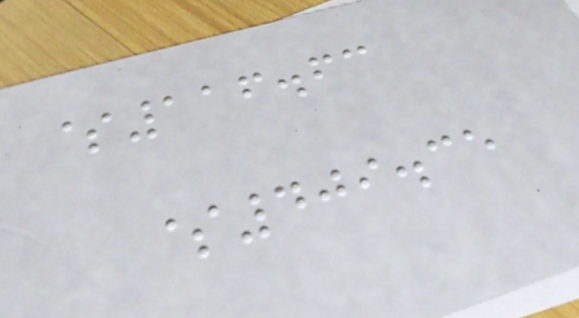$116.63
$409.35
